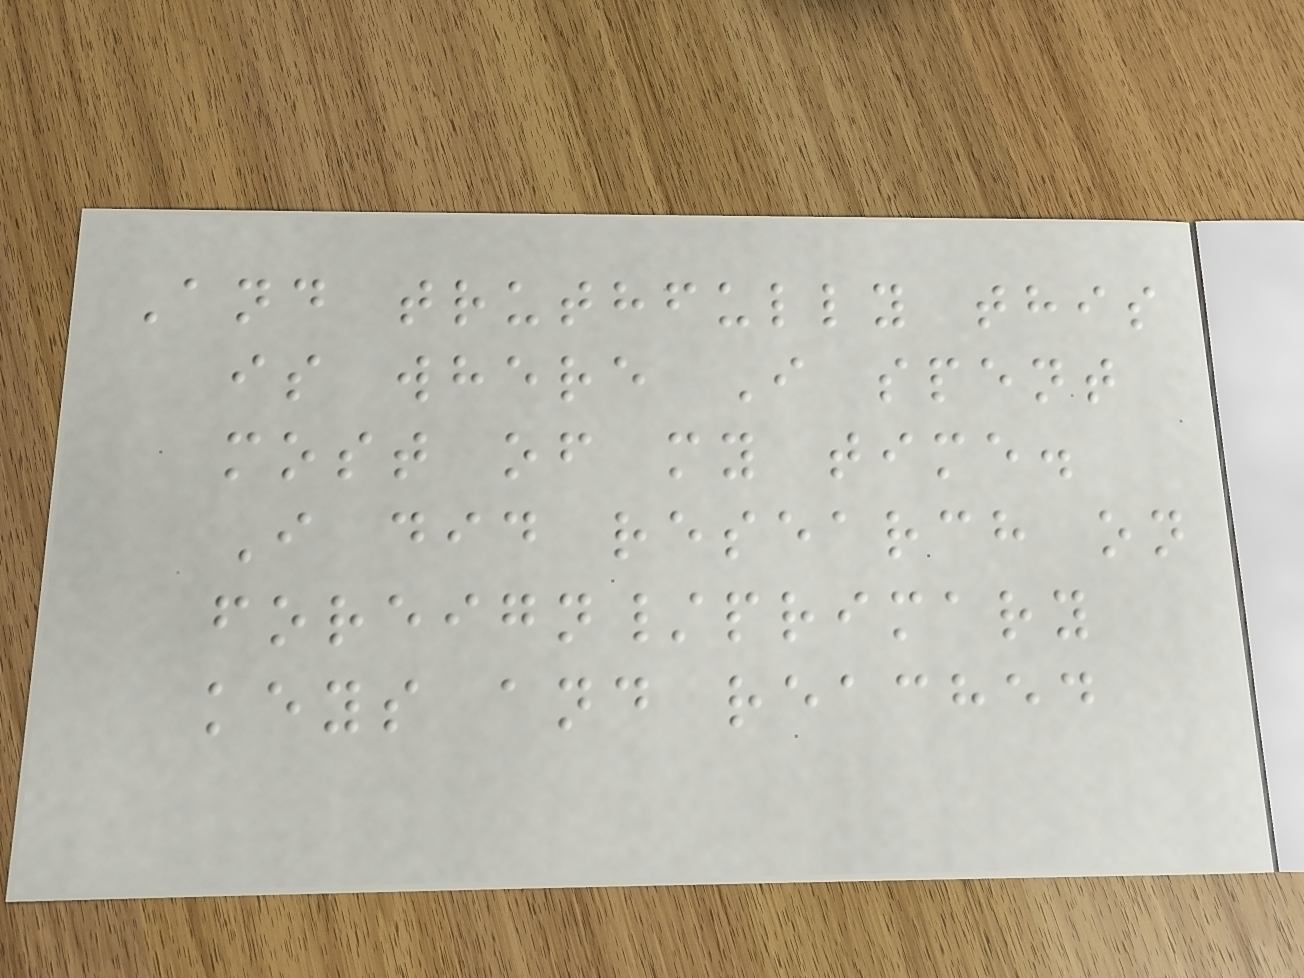And truthfully this
is where I spent
most of my time.
I did research on
foreign/primary
keys and reached
